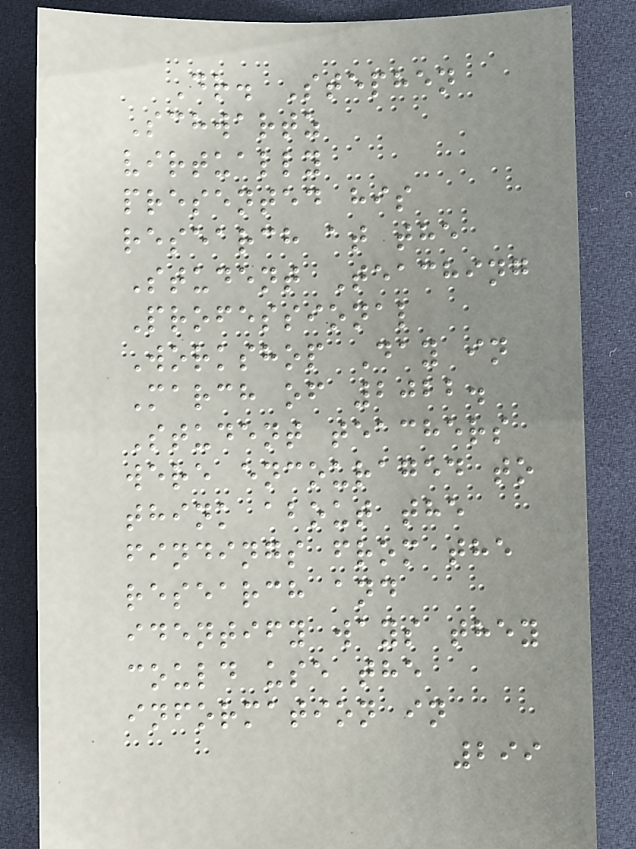Dr. Stephen
Schwartz
virtually
presented his
research at the
Student Teaching
Professional
Workshop Day in
March of 2022.
Student teachers
were encouraged to
think about the
findings from the
research and
identify ways they
could use the
information in
299
